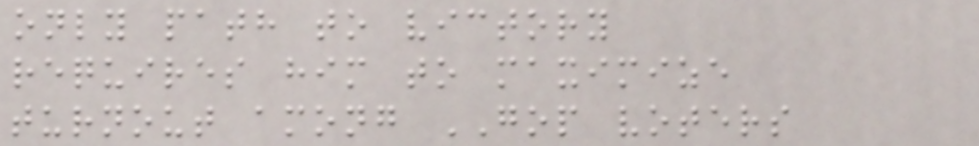only path to victory
requires him to maximize
turnout among GOP voters
